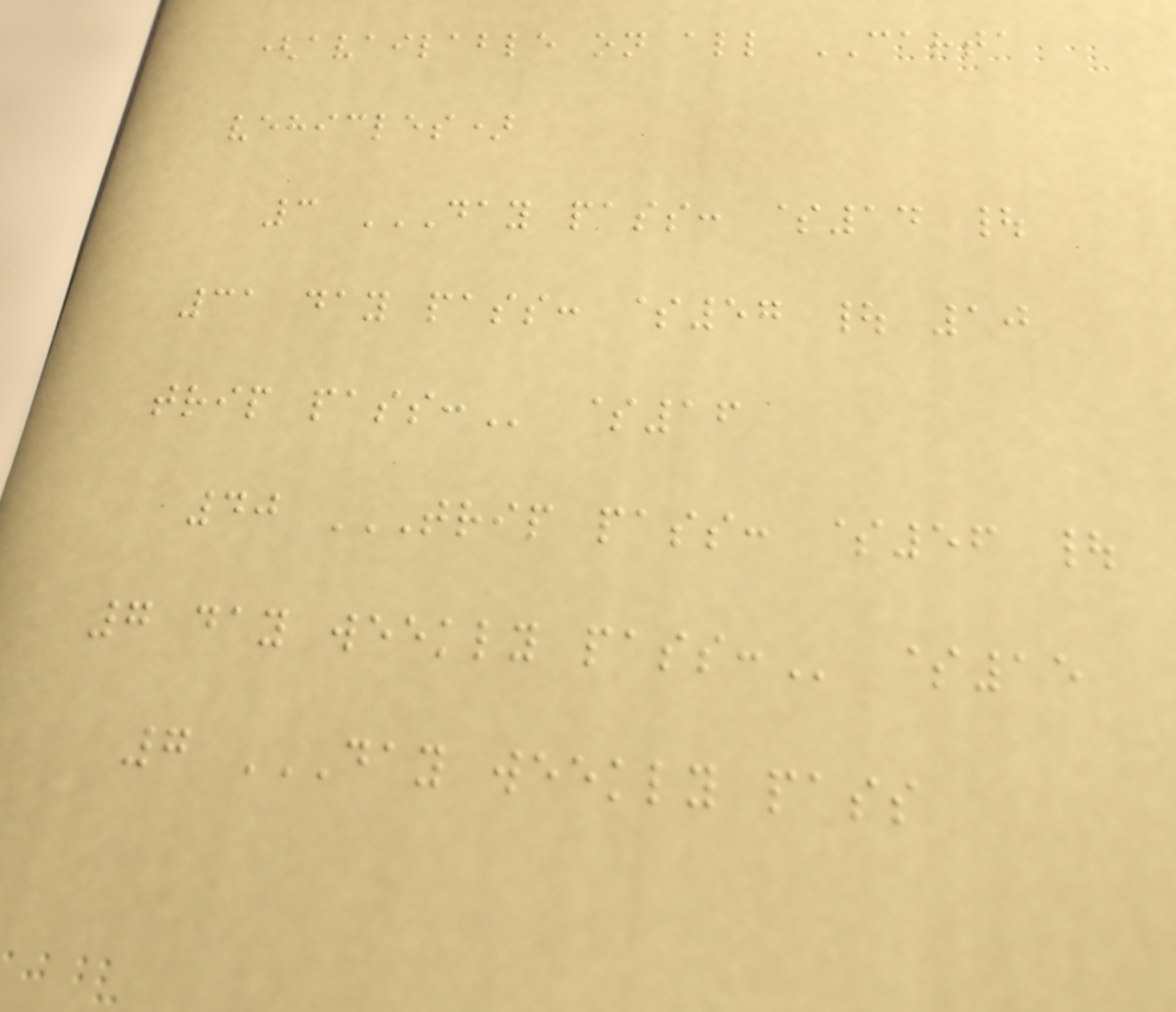(available on all CARTA
vehicles)
3 DAY PASS: $14 |
31 DAY PASS: $57 | 10
TRIP PASS: $16
40 TRIP PASS: $56 |
7 DAY WEEKLY PASS: $15
7 DAY WEEKLY PASS
